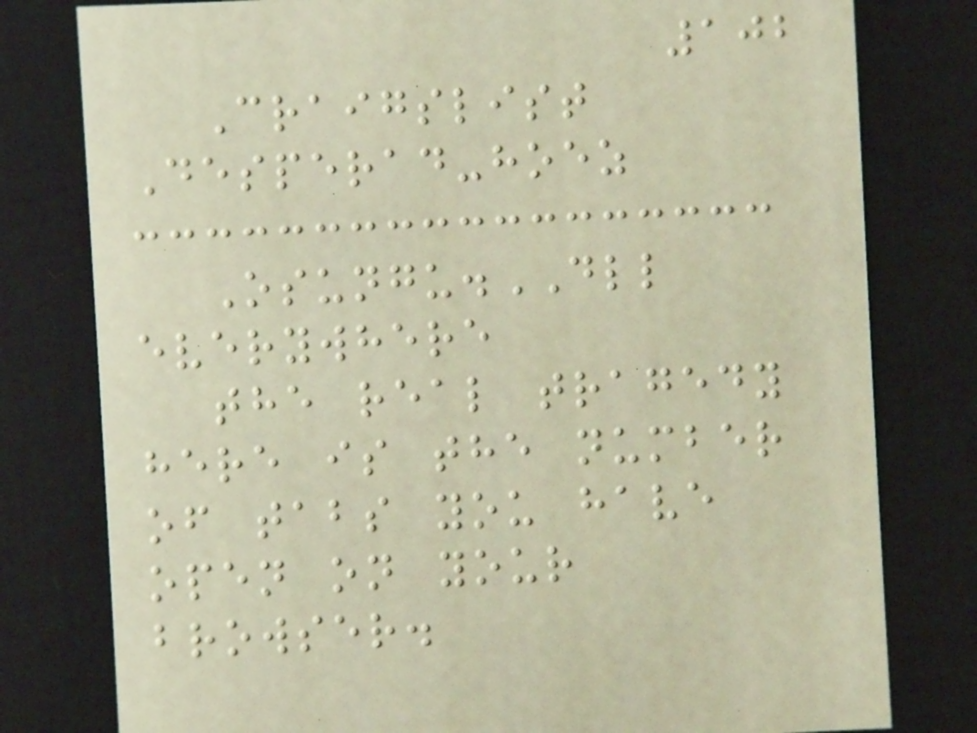102
Craigslist
Desperad-hoez
Osungu.DLL
everywhere
the real tragedy
here is the number
of tabs you have
open on your
browser.
